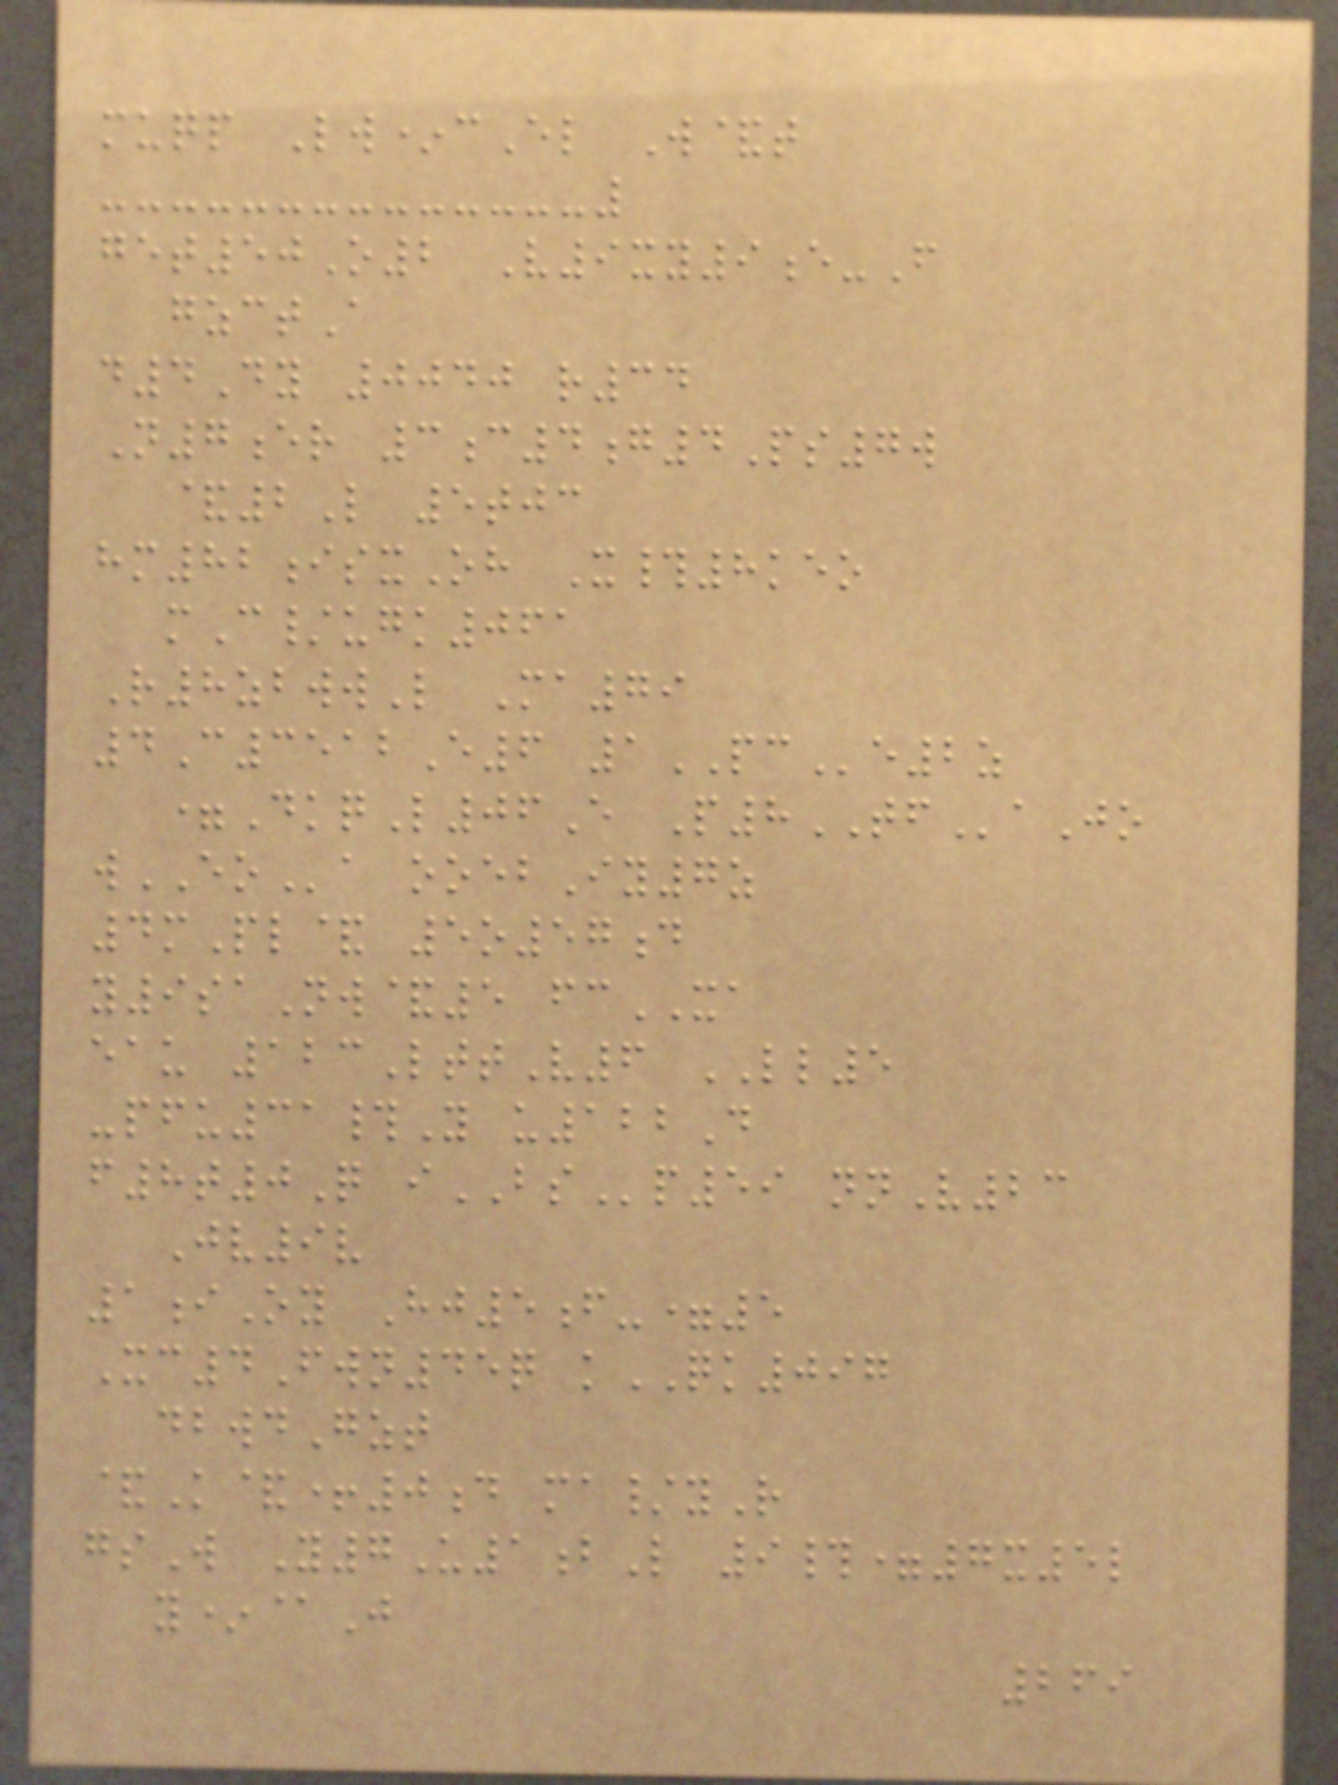muqp Lw*cEl W&t
get50O2 V9xy9e-F
gzctA
d4Dy 0040 r34
N7er 3c4g4Ps7w
&2L 5tjc
hm82isxOh X#8keo
mC/ugk061
R8zbwwL Ma79
4C3512E6 1PCe2z
=DkqL06E P8TFaJo
wEOa ooebIy7z
4mPl& 5o57d
y9saNw&5 fcXA
eau 123LttV6 LL5
-pfu31#Y u122D
f8t0Q iBSp59 nnV23
Jv9v
1iOy Hj5f-=5
Xc4Fwn45q kQK097
dbwdGzt
&K&+0d ma/yR
gsW Y7U1bL 9#=7x5l
y*@J
269
